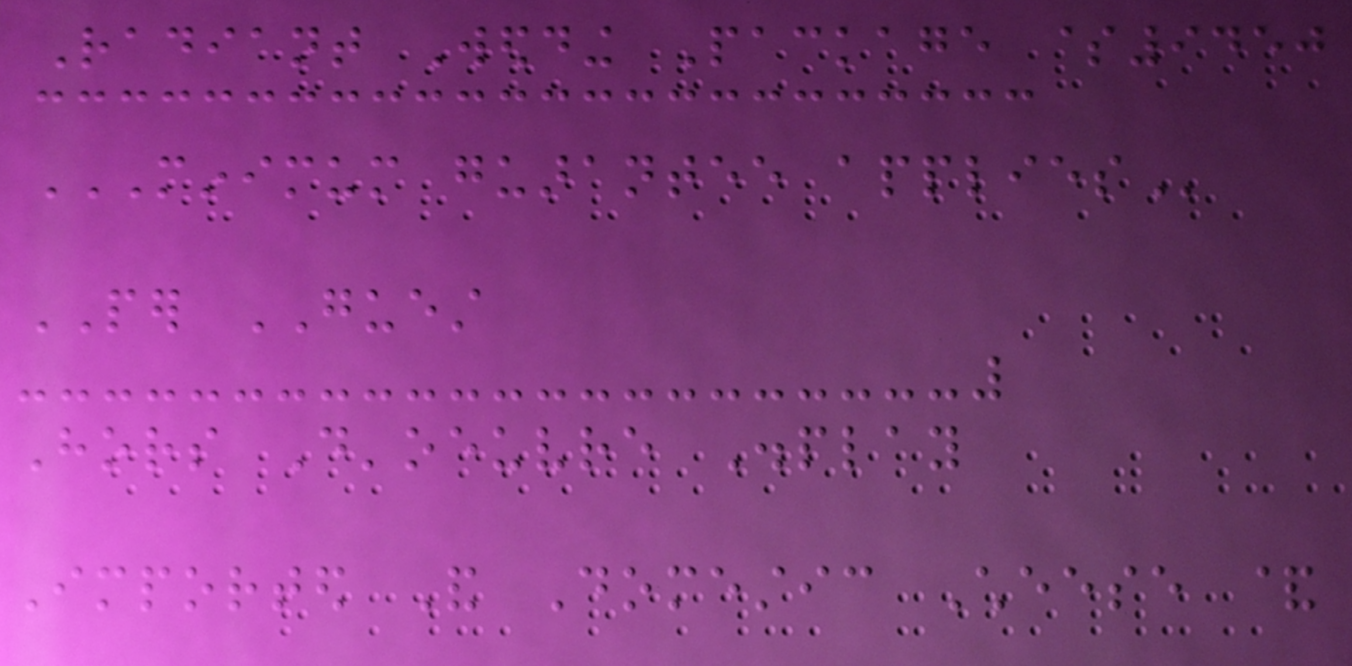Radiant Wedding Package $9450
MINIMUM GUARANTEE APPLIES
PER GUEST
Hors D'oeuvre Display
Imported And Domestic Cheese &
